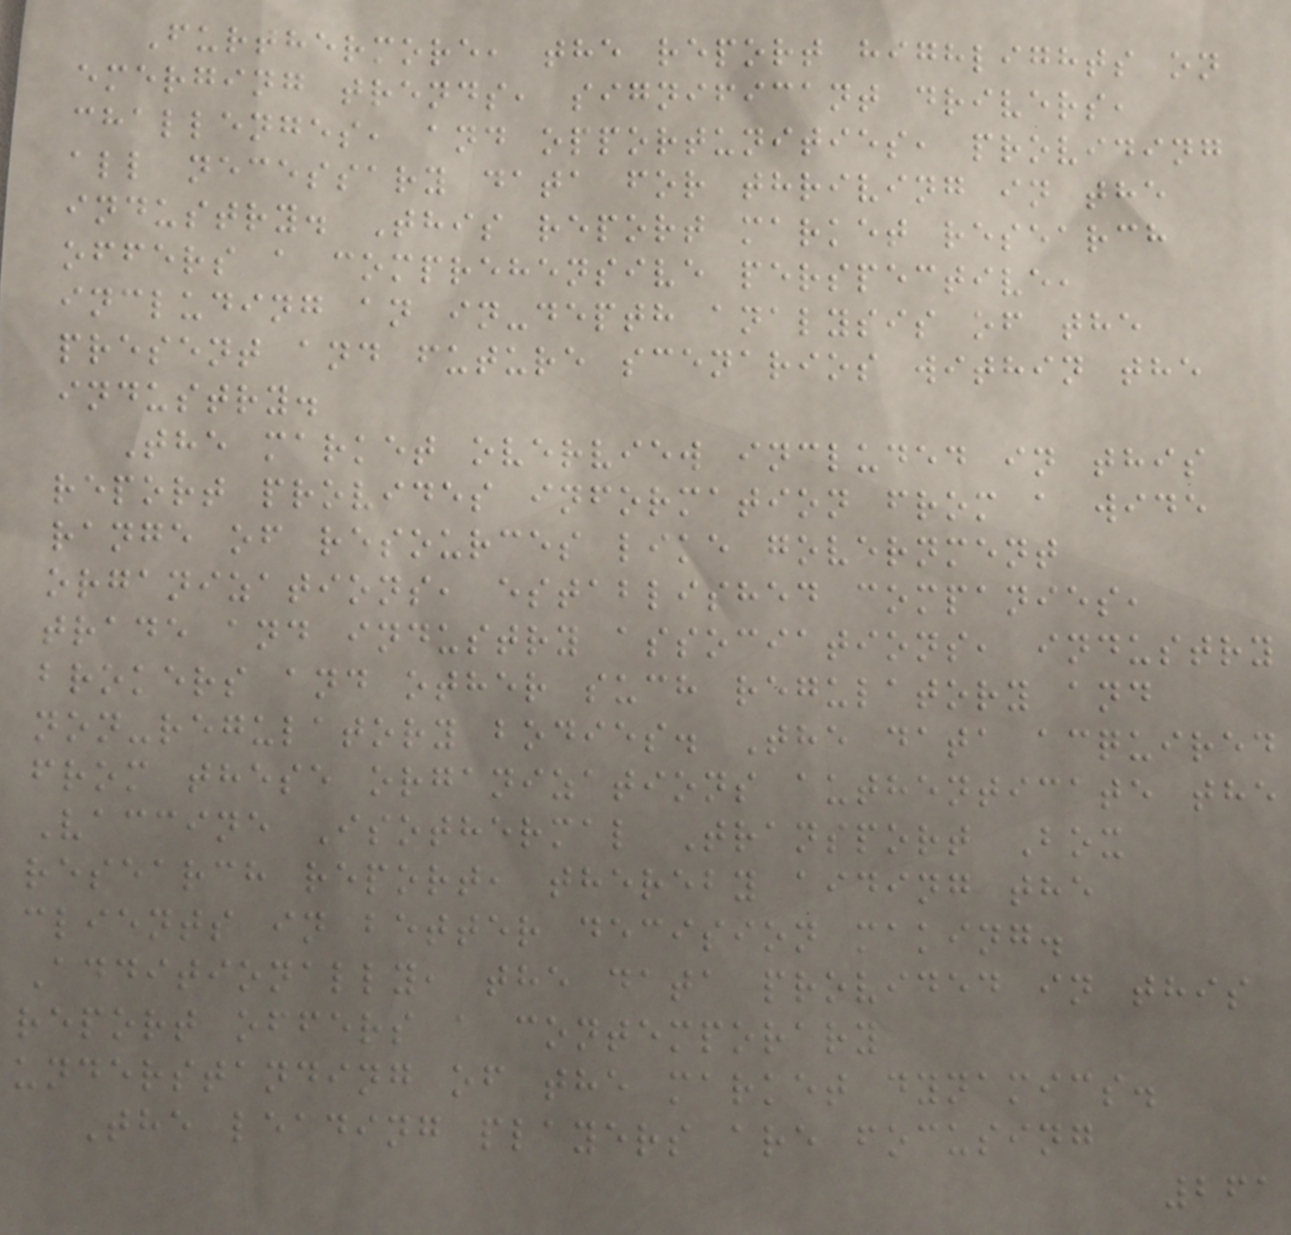Furthermore, the report highlights on
emerging trends, significant drivers,
challenges, and opportunities, providing
all necessary data for thriving in the
industry. This report market research
offers a comprehensive perspective,
including an in-depth analysis of the
present and future scenarios within the
industry.
The market overview included in this
report provides information from a wide
range of resources like government
organizations, established companies,
trade and industry associations, industry
brokers and other such regulatory and
non-regulatory bodies. The data acquired
from these organizations authenticate the
Vaccine Isothermal Transport Box
research report, thereby aiding the
clients in better decision making.
Additionally, the data provided in this
report offers a contemporary
understanding of the market dynamics.
The leading players are focusing
261
